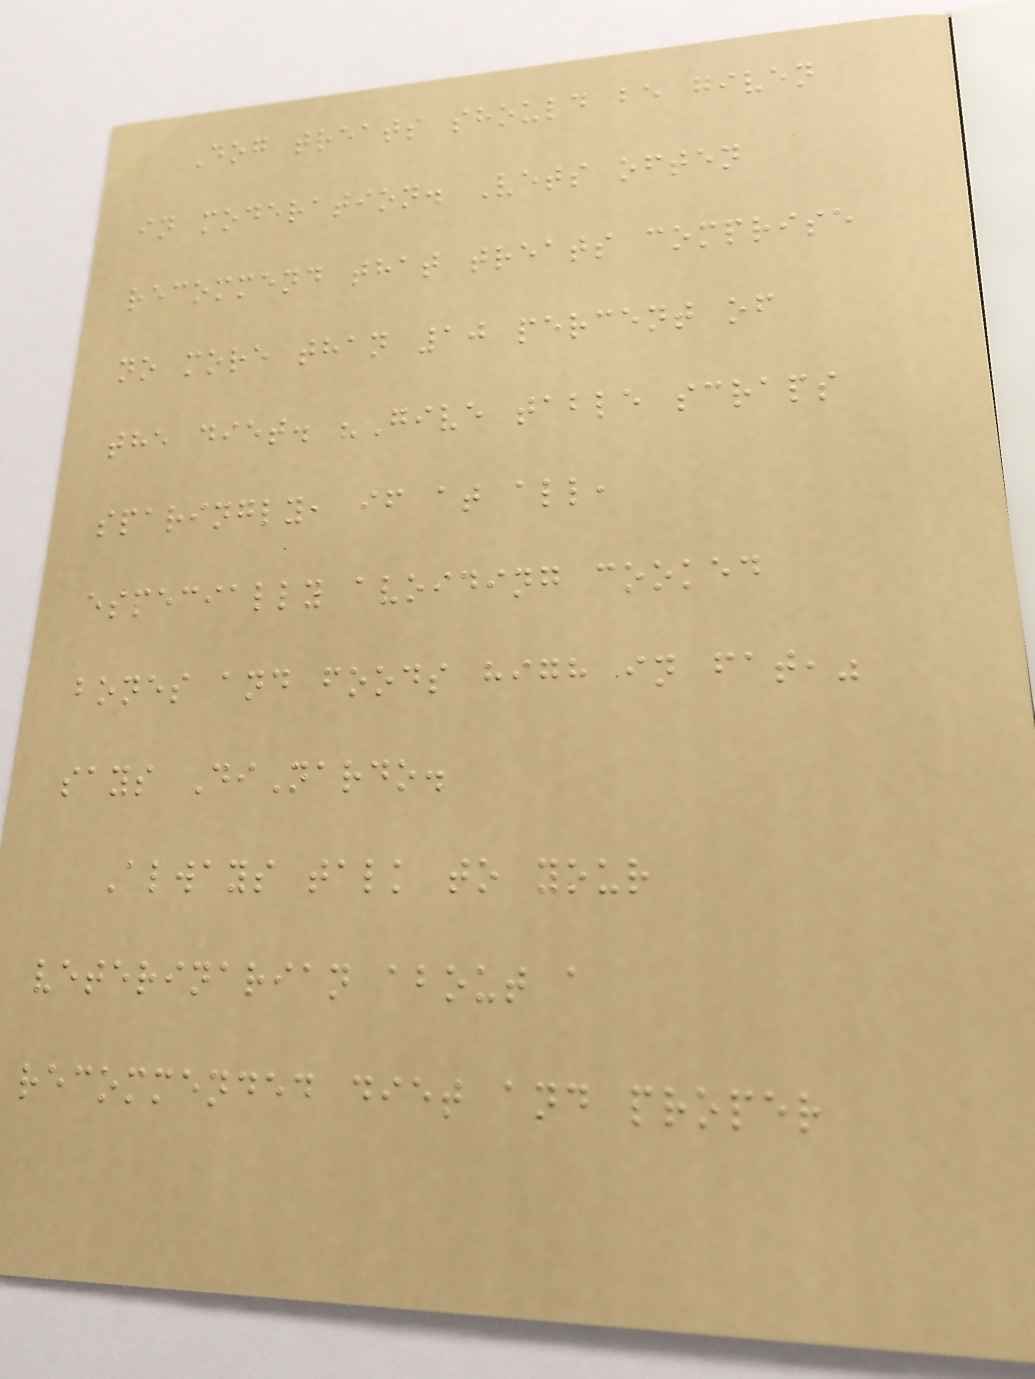Dog treats should be given
in moderation. Vets often
recommend that treats comprise
no more than 10 percent of
the diet. "Give table scraps
sparingly, if at all,
especially avoiding cooked
bones and foods high in fat,"
says DiNardo.
Always talk to your
veterinarian about a
recommended diet and proper
